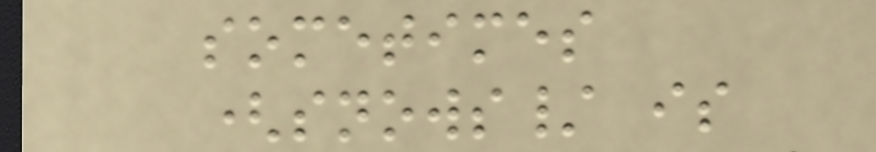sometimes
(snows/ is
